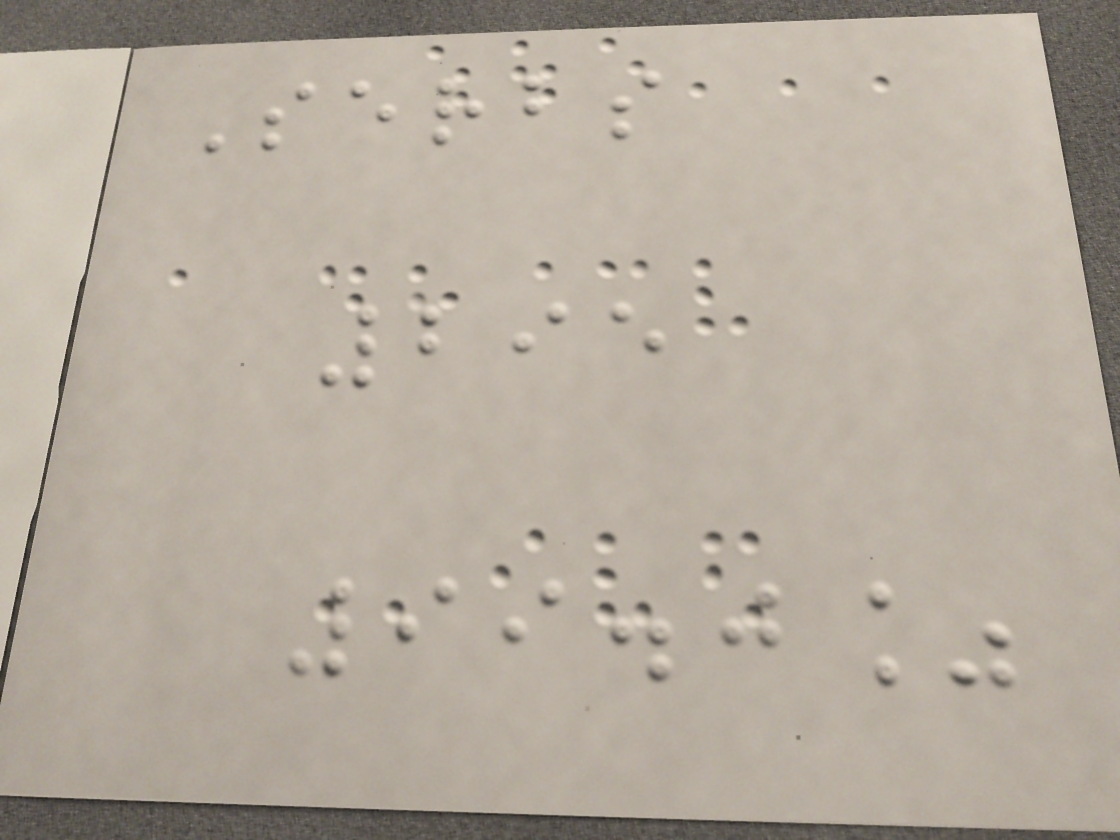Serbs
295
99.0%
